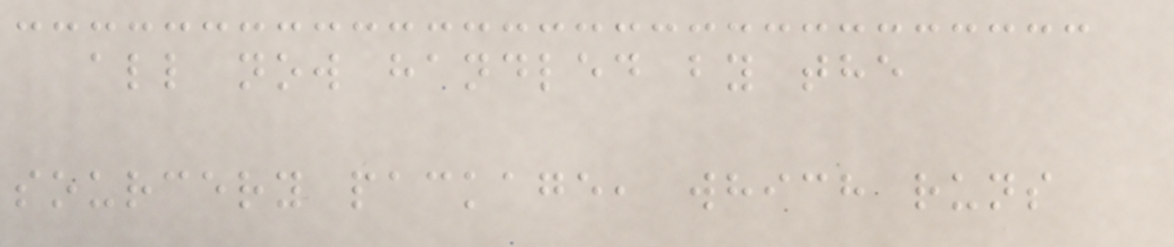all now handled by the
sourcery package, which runs
